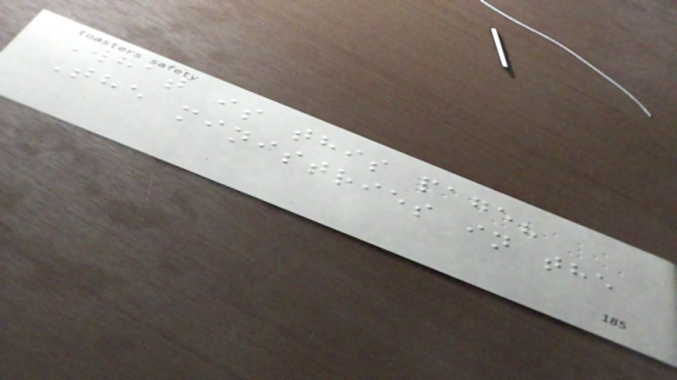What is this page?
The ministries in the
